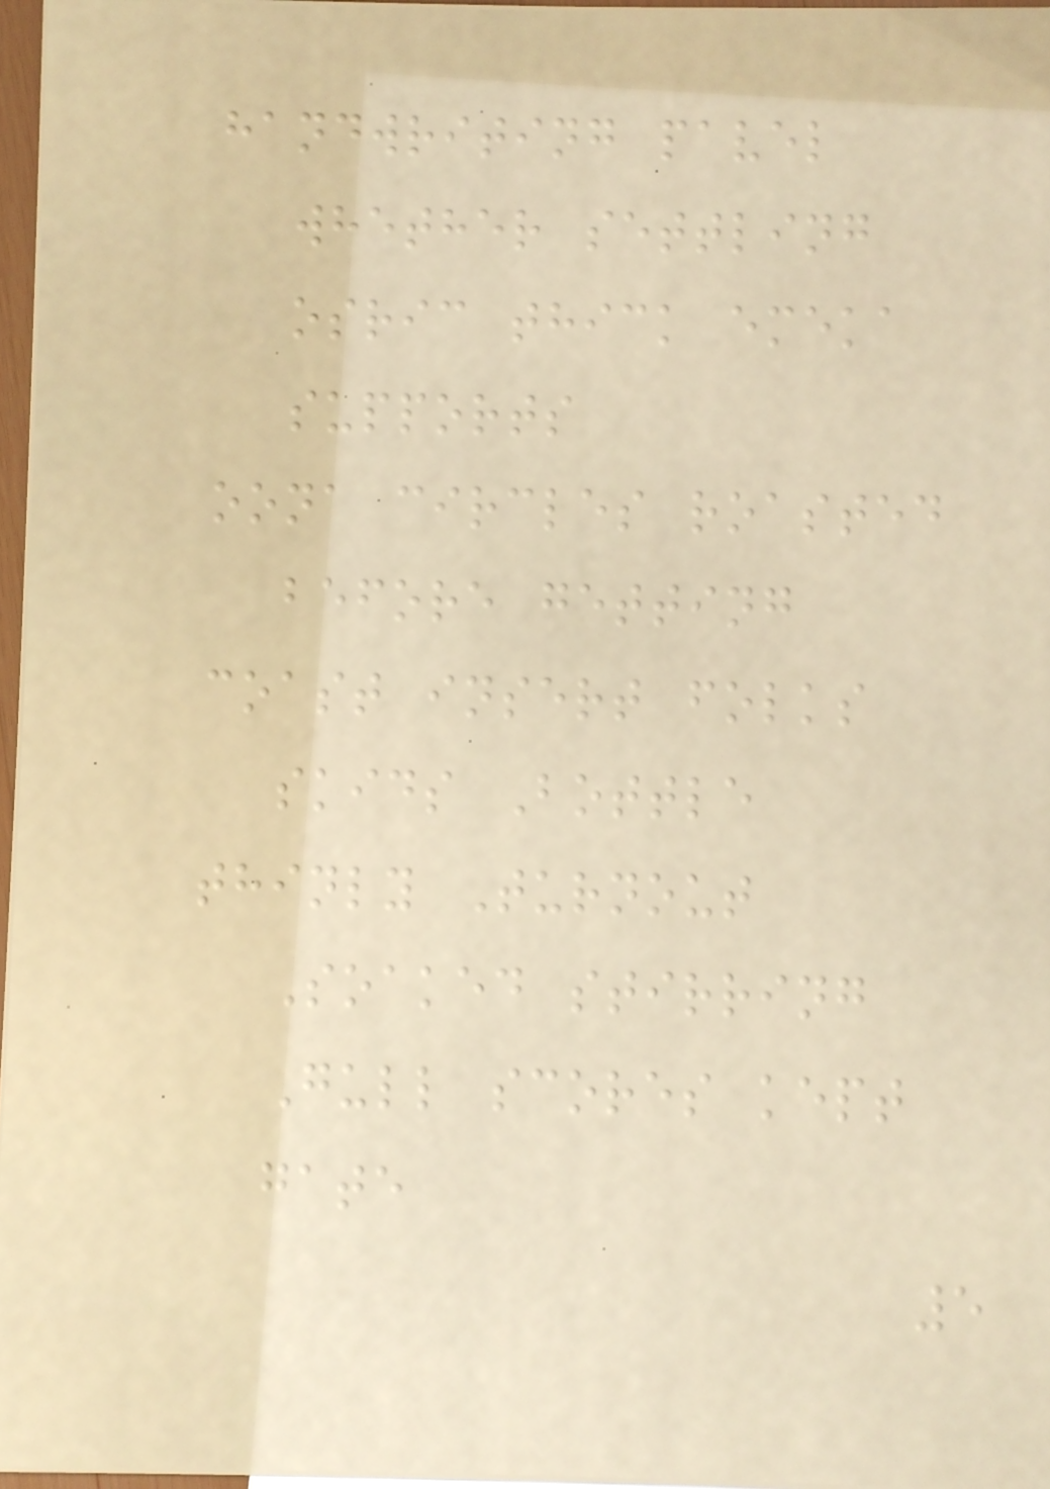handwriting pavel
whether settling
osric thick emeka
supports
oona circles roasted
before getting
coast insert folks
skids Bottle
thinly Turnout
Soaked stirring
Gull scores kept
gate
5
